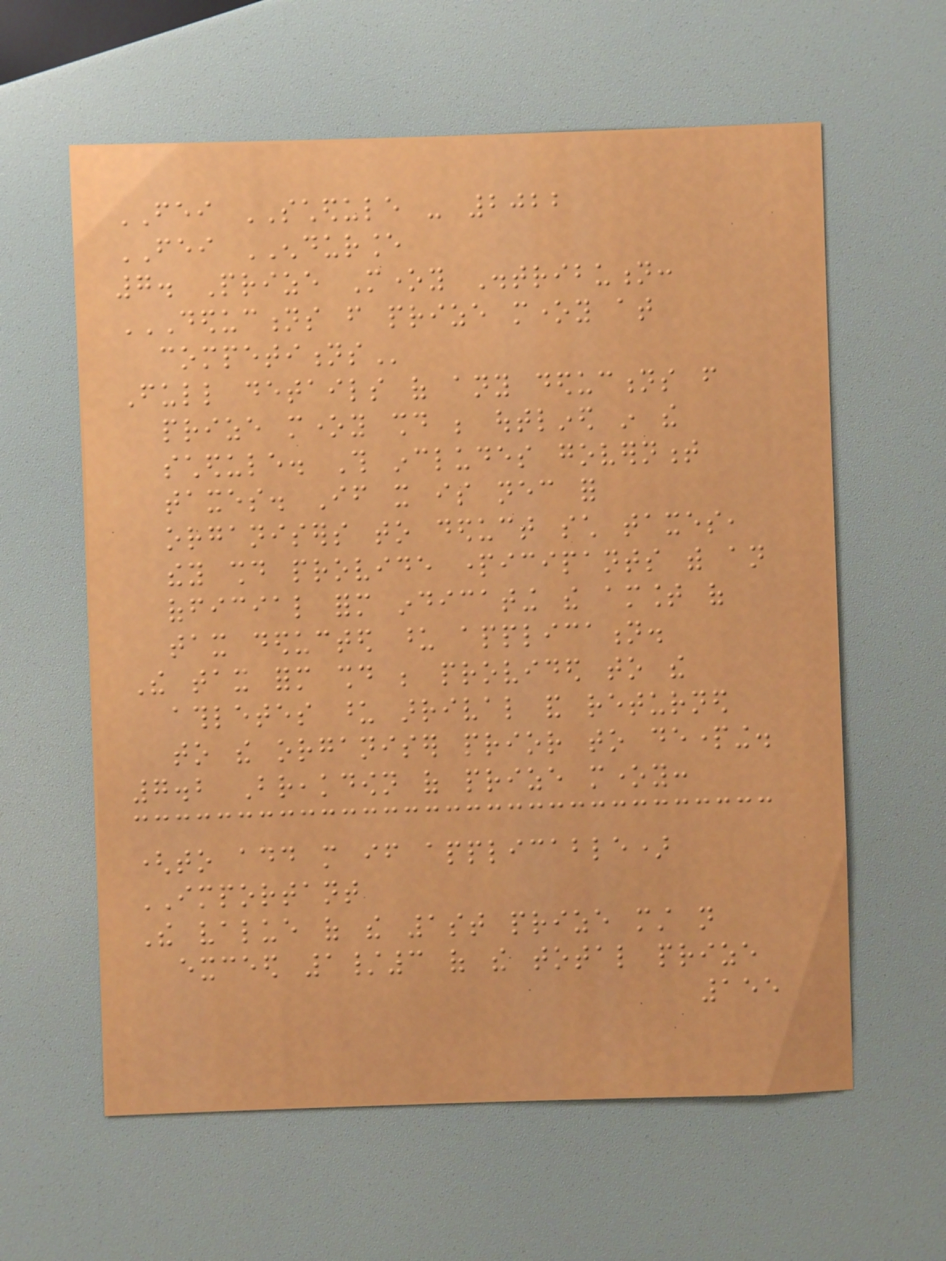FEI SCHEDULE - 2022
FEI ENDURANCE
7. Prize Money Distribution:
DEDUCTIONS FROM PRIZE MONEY AT
COMPETITIONS
Full details of any deductions from
prize money should be outlined in the
schedule. This includes government
taxes. If it is necessary for
organisers to deduct such taxes,
they should provide participants with an
official form indicating the amount of
tax deducted upon application.
The tax form should be provided to the
athletes upon arrival and returned
to the organiser prior to departing.
7.2 Breakdown of prize money:
(to add more if applicable)
IMPORTANT
The value of the 1st prize must not
exceed 1/3 of the total prize
155
